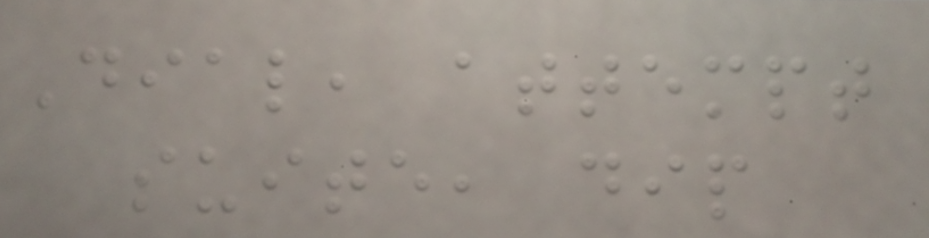Dial, attempt
suite, dip
